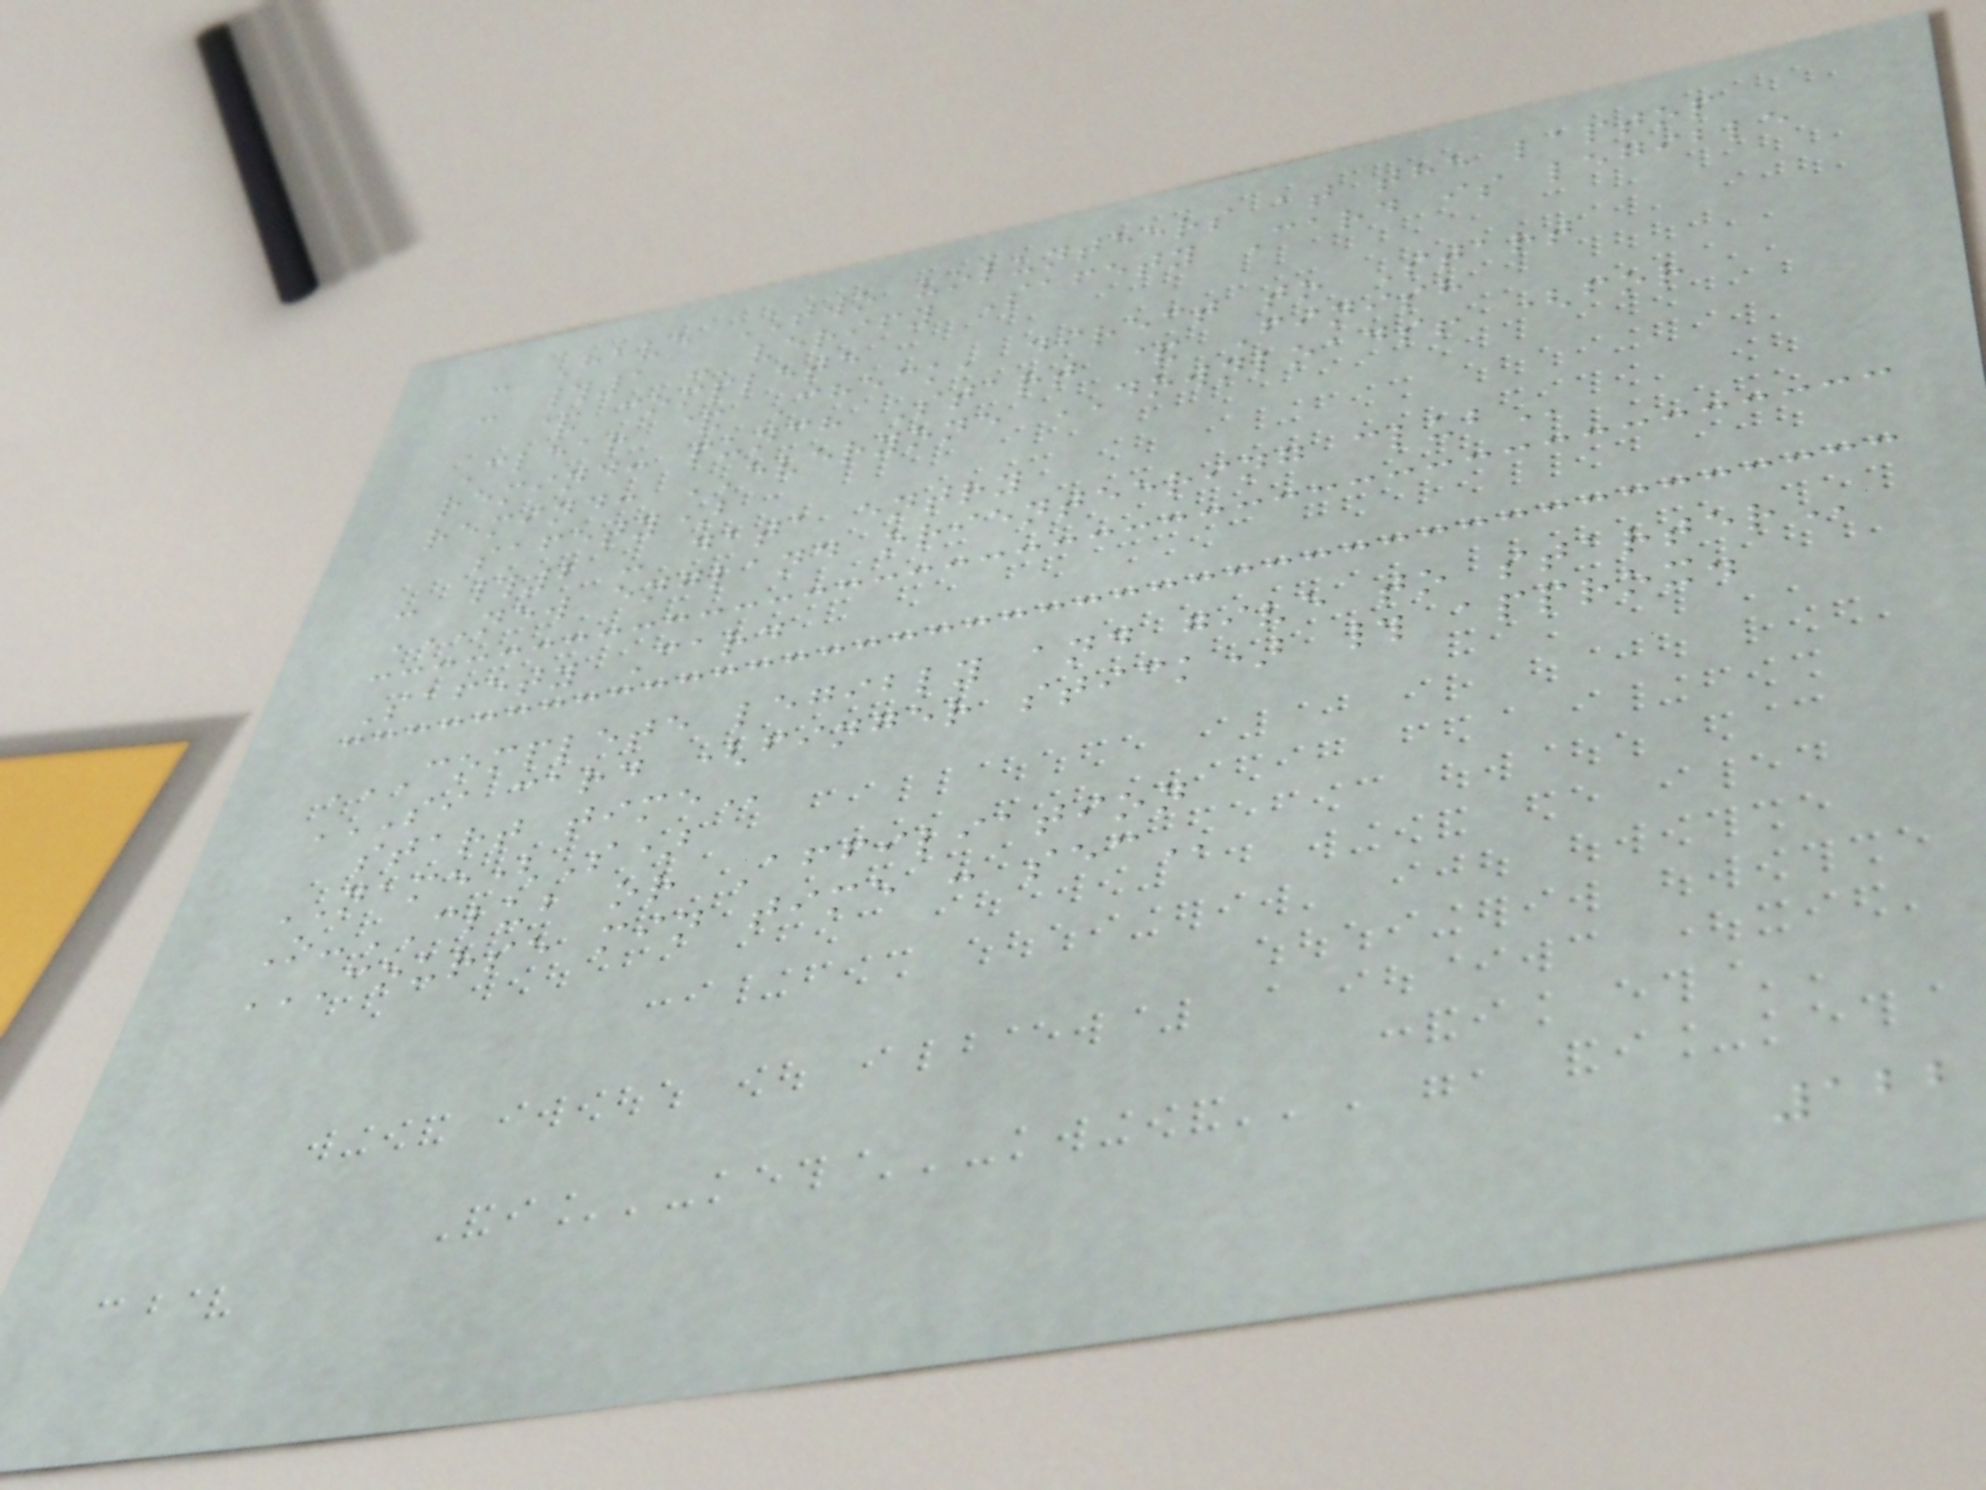- Have TWO volunteers at the laptop
- #1 - verify Safety Card is legible
& complete
Clear & Check, direct to Start
remind: punch Start & Finish
remind: EVERYONE DOWNLOADS! (for
safety)
- #2 - data entry
NEW ENGLAND ORIENTEERING CLUB
Safety Card
COMPLETE LEGIBLY AND GIVE TO STARTER
SI CARD (FINGER STICK) # APPROX.
START TIME
NAME(S)
O-CLUB or Affiliation
COURSE MIN TIME : SEC
122
